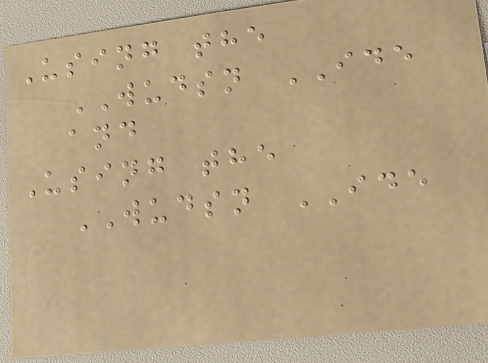Using the
WUDSN IDE
and
Using the
WUDSN IDE
